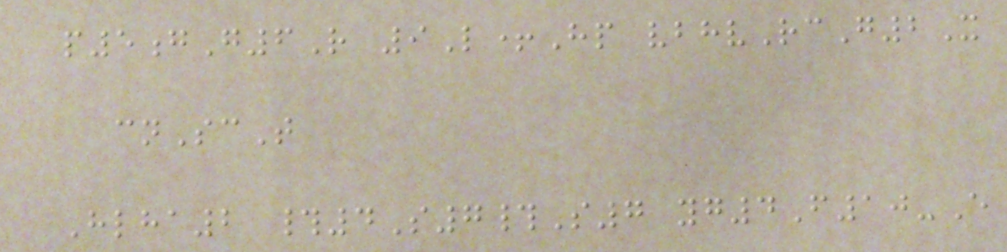p5gG6R 9L+Hp vbhvRcG2X
cnScT
Hlha2 #4S7#S7 yg4F10-E
